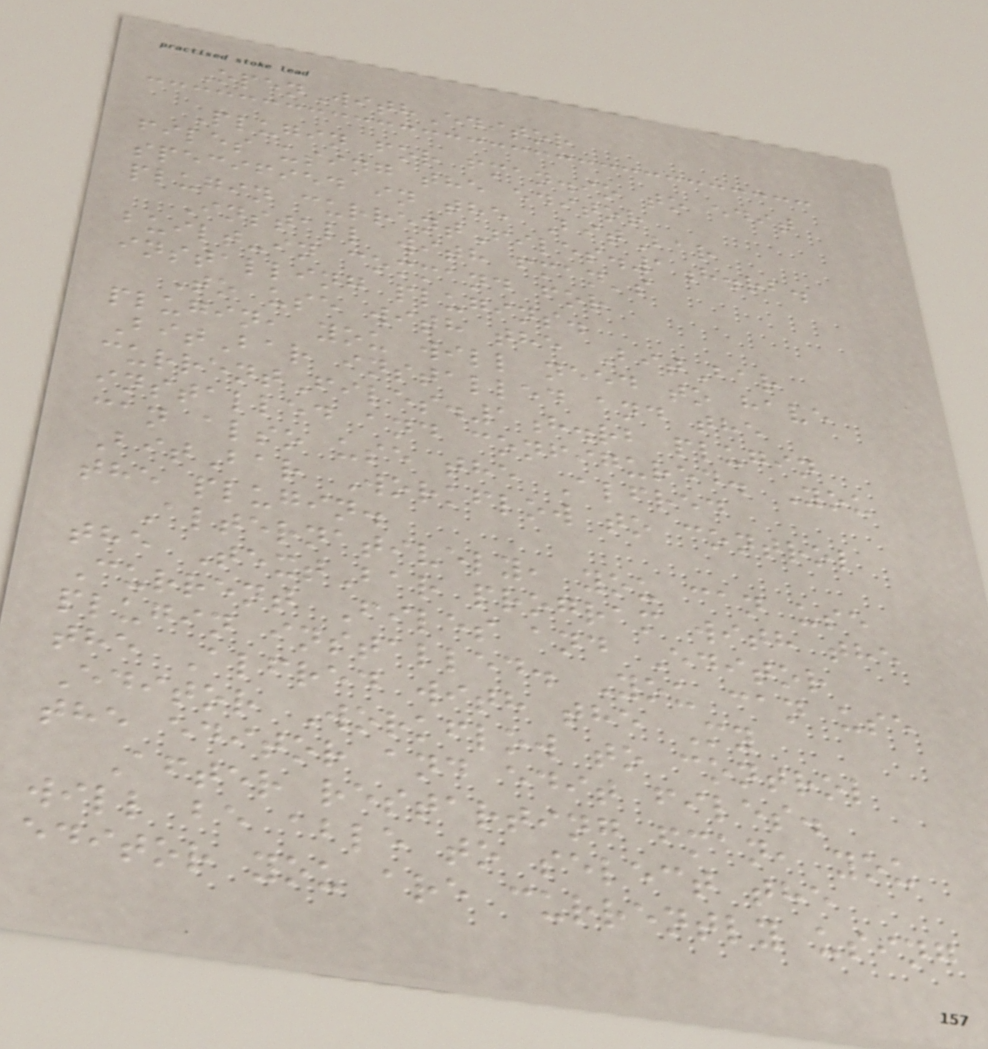OpenWithEditor
Plugin for fman.io to edit
files using the editor
specified in the BitBar
plugin currentFiles.1h.rb.
Install with fman's
built-in command for
installing plugins.
To use with the BitBar
plugin, you will need to have
BitBar installed and the
currentFiles.1h.rb plugin
installed and configured. You
can also use the Alfred
BitBar Workflow to control
the plugin.
Alternatively, you can use
the TextBar program with the
Current Files and Editor
plugin installed. You can use
the Alfred with the My
Editor Workflow to control
the editor and edit files.
After restarting fman, you
will be able to select the
editor you are currently using
